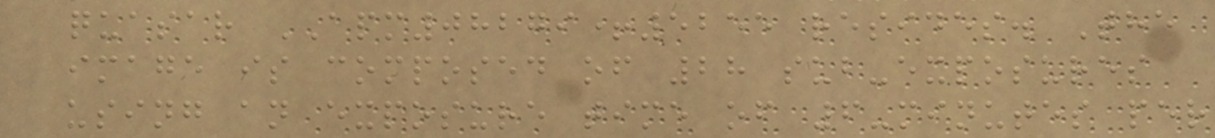quasar APM08279+5255 resides. The
image is composed of 28 sub-exposures
using an exposure time of 6-minutes per
